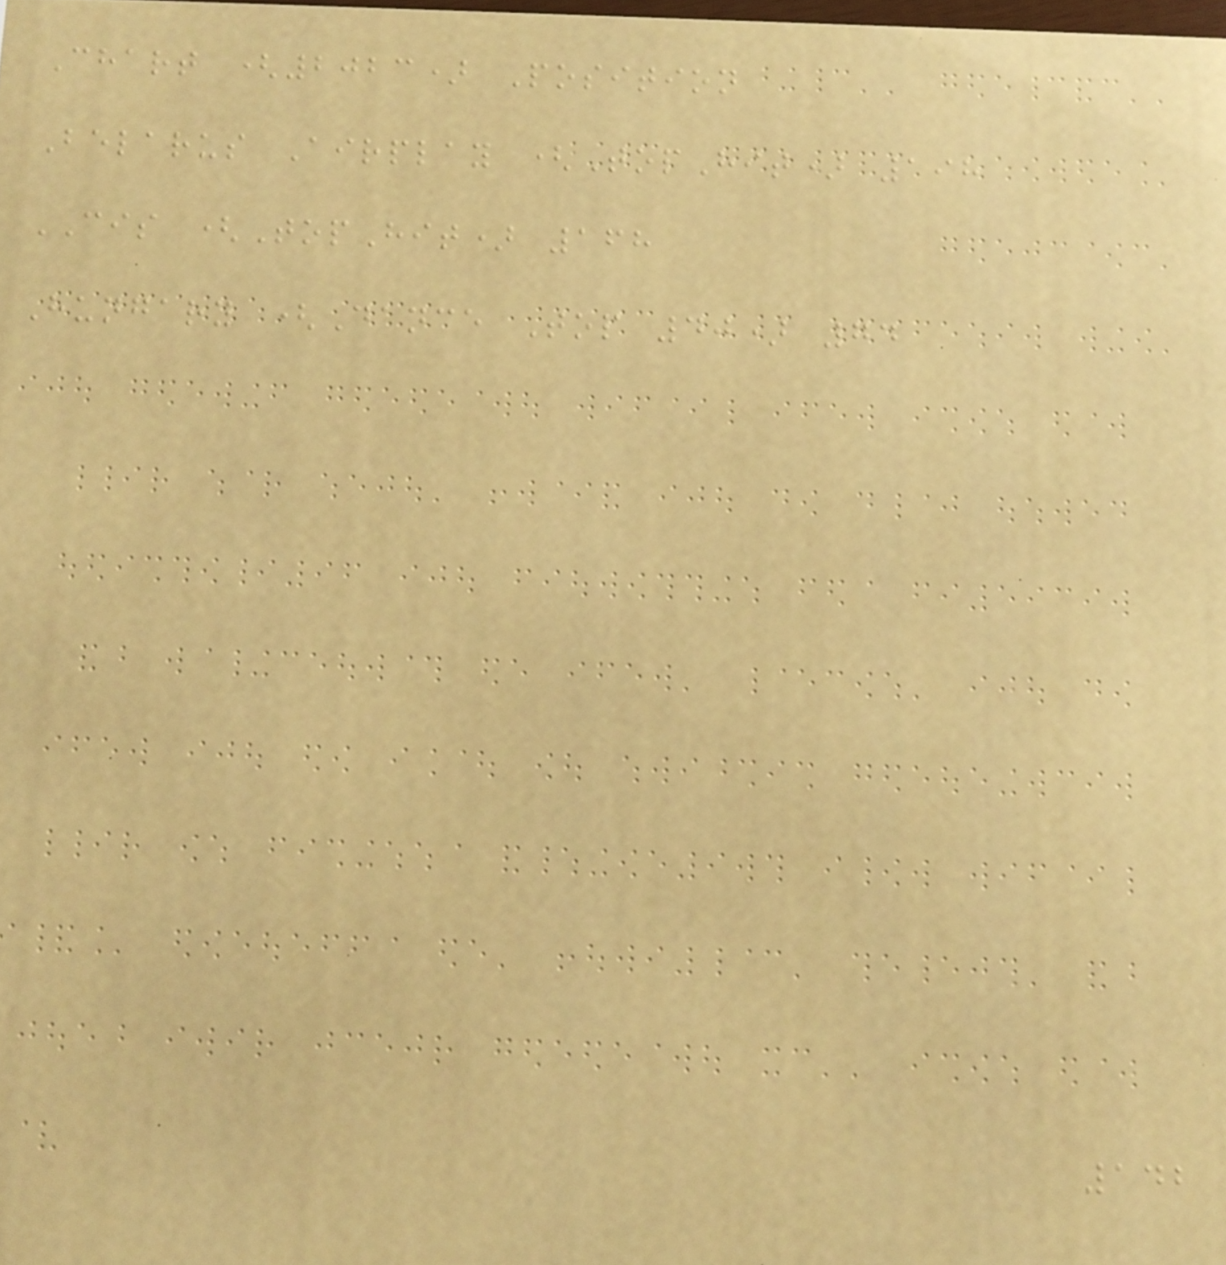Chart (2023) Position
Belarus Airplay (TopHit) 198
CIS (TopHit) 168
Hungary (Dance Top 40) 74
142
